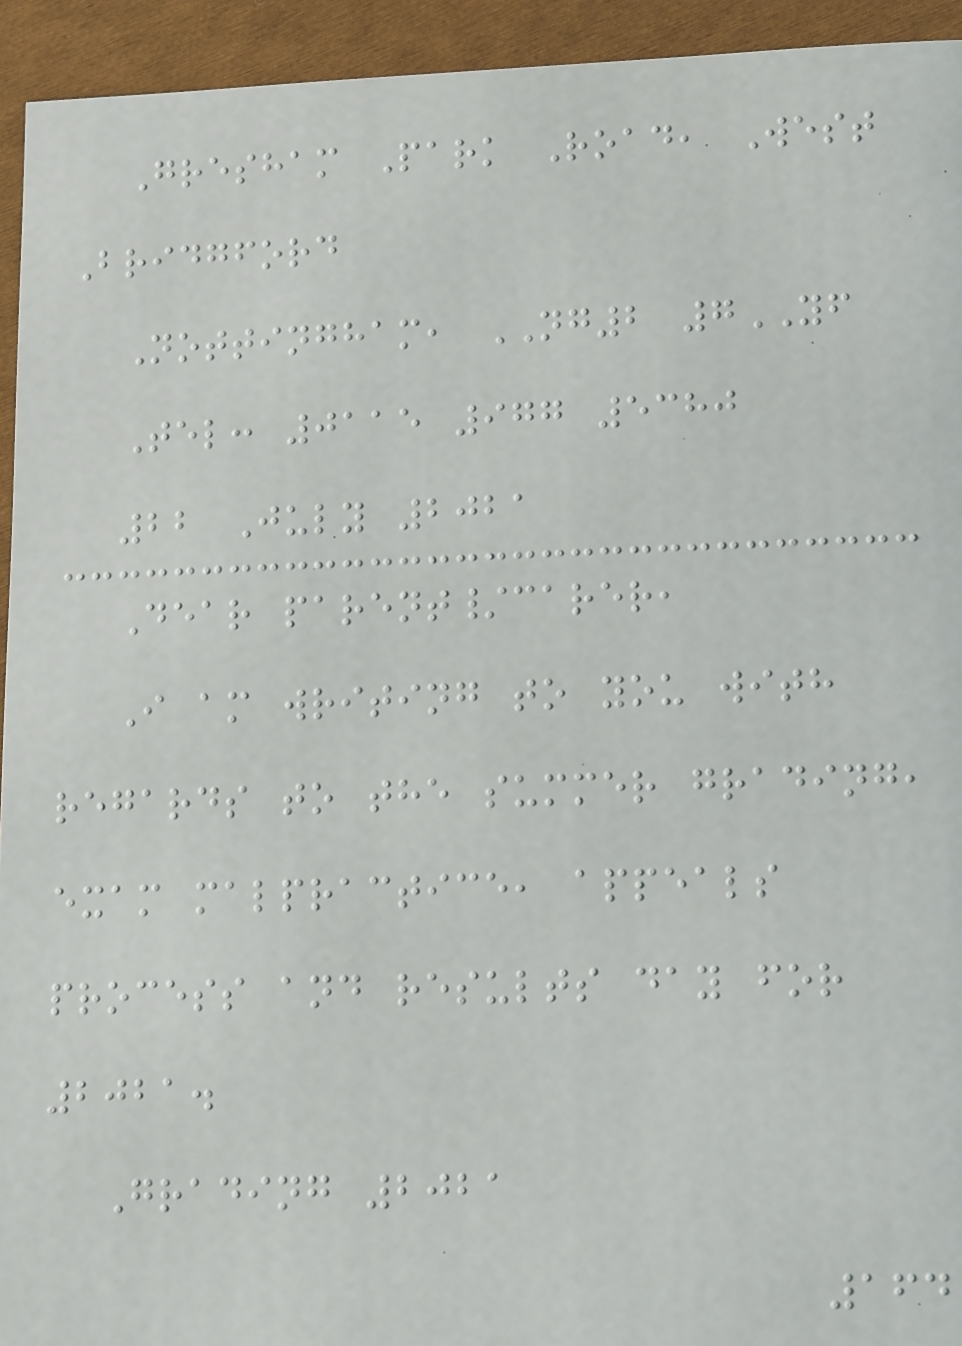Gresham Park Road, West
Bridgford
Nottingham, NG2 7YF
Tel: 0115 977 5380
22 July 2021
Dear parent/carer,
I am writing to you with
regards to the summer grading,
exam malpractice, appeals
process and results day for
2021.
Grading 2021
164
